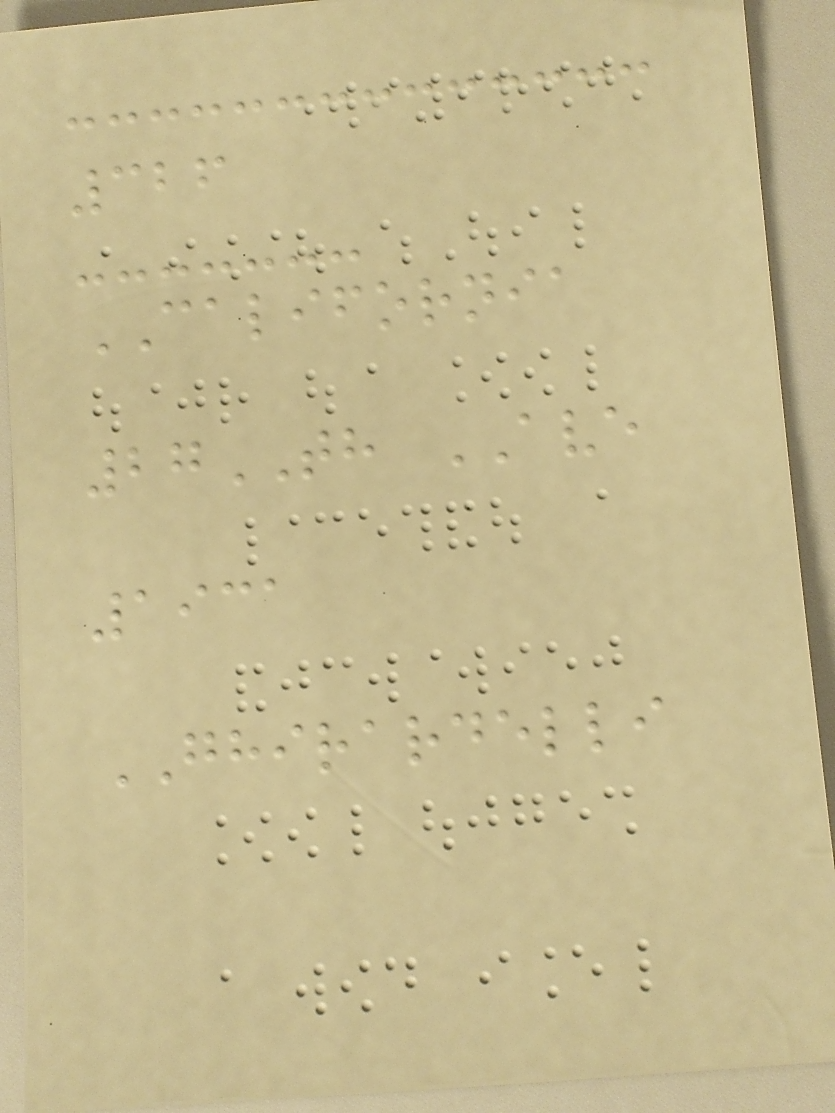326
CALIFORNIA
27TH AVE
1931
GHIRARDELLI
